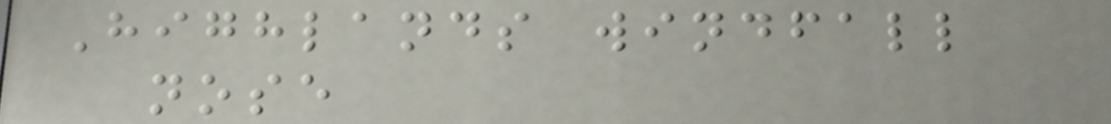Highlands windfall
nose
